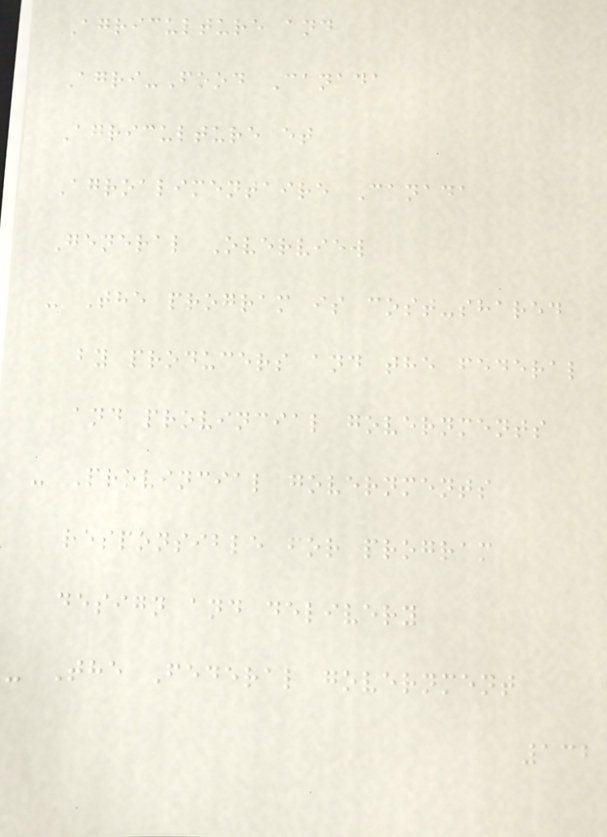Agriculture and
Agri-Food Canada
Agriculture et
Agroalimentaire Canada
General Overview
- The program is cost-shared
by producers and the federal
and provincial governments
- Provincial governments
responsible for program
design and delivery
- The Federal government
132
